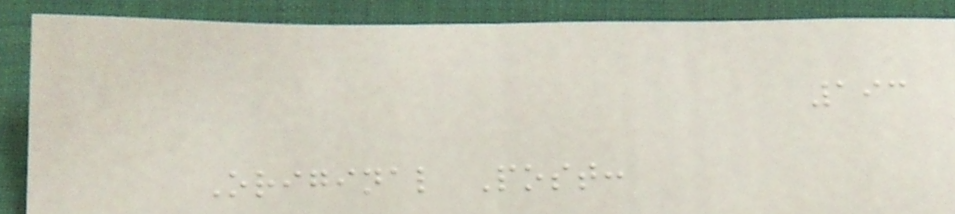193
Original Post:
